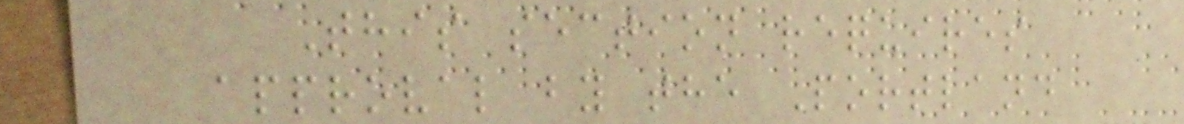This section requires
approval by the Portland
